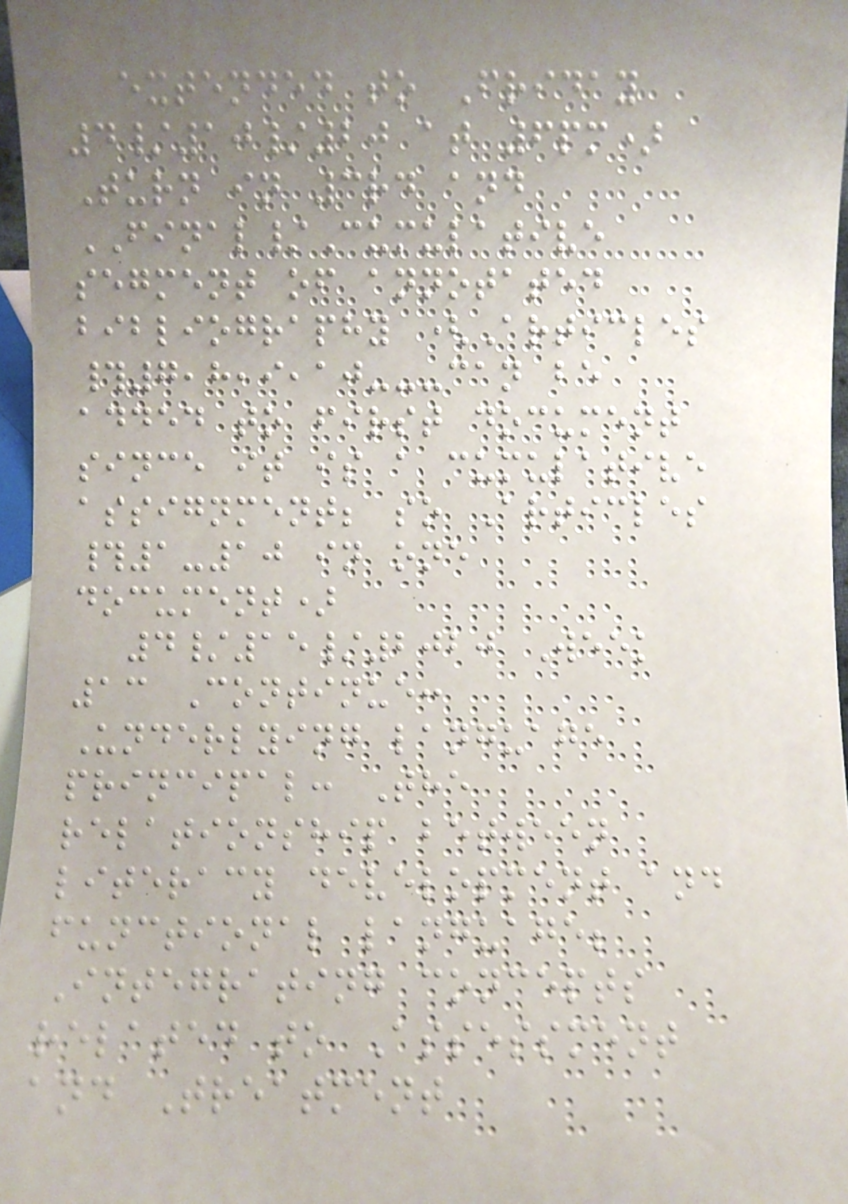extended to Friday
4/10/20 at 6pm)
Turn in 3rd and
FINAL/Cumulative
segment of annotated
bibliography (Articles
#7,8,9,10---can be
added to first document
since it is a cumulative
assignment; so Articles
#1-10 in one
document)
4/15/2020 Week
13 Continue:
Underlying language
principal: The
relationship between
literacy development and
functional language;
Integrating concepts
related to Assessment
and Treatment
